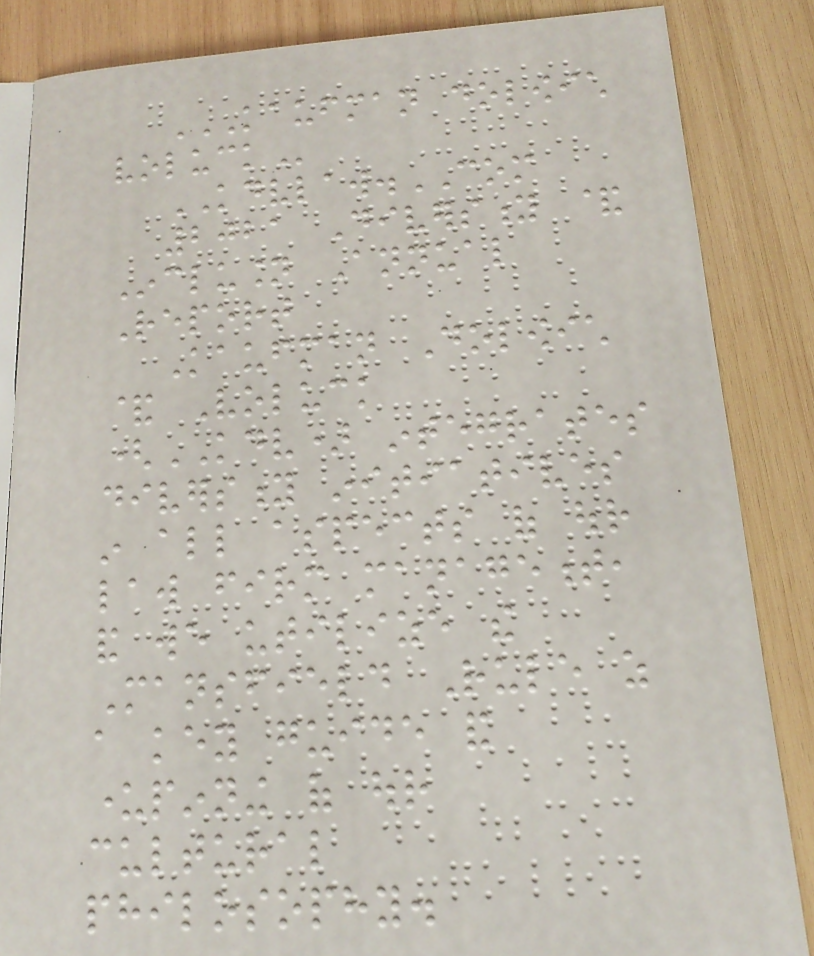KAUFMAN DOLOWICH
VOLUCK
KDVLAW.COM
2021 Diversity &
Inclusion Annual
Report
Kaufman Dolowich
& Voluck
(KDV) integrates
diversity initiatives
in all aspects of our
law firm management,
and we utilize the
Mansfield Rule as
a key guide and
underpinning of our
cultural
philosophy.
